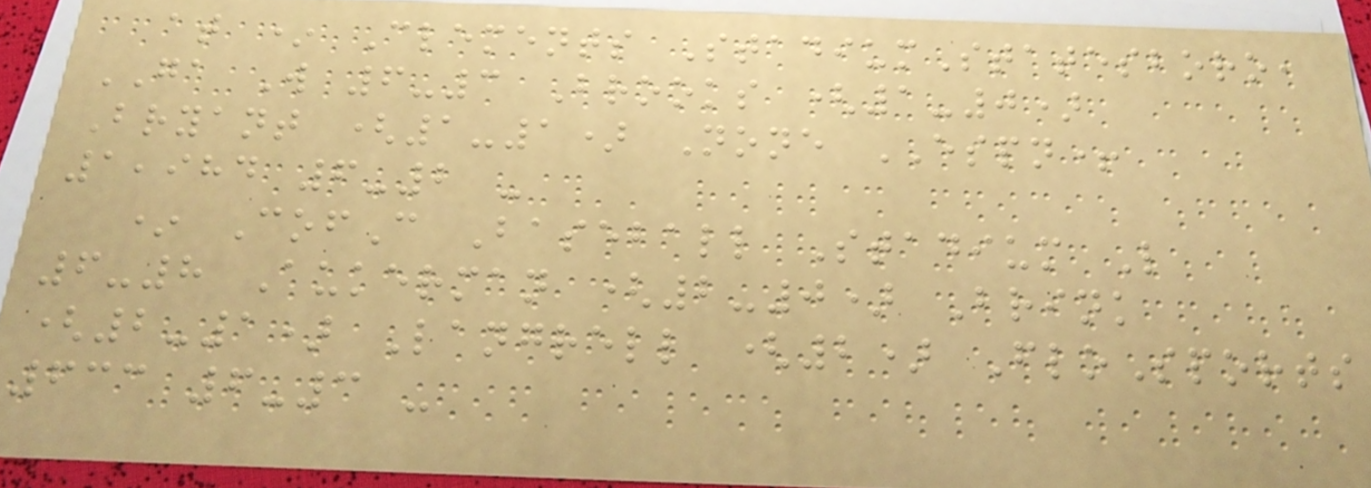at * Clements StadiumStatesboro,
GA W 6-3 Brooks (1-0)
Bryant (1-1) None ESPN+
1,984 6-2 -
* CofC Baseball Stadium L
6-8 Aukerman (2-0) Brink
(2-1) Langrell (2) FloSports
633 6-3 -
